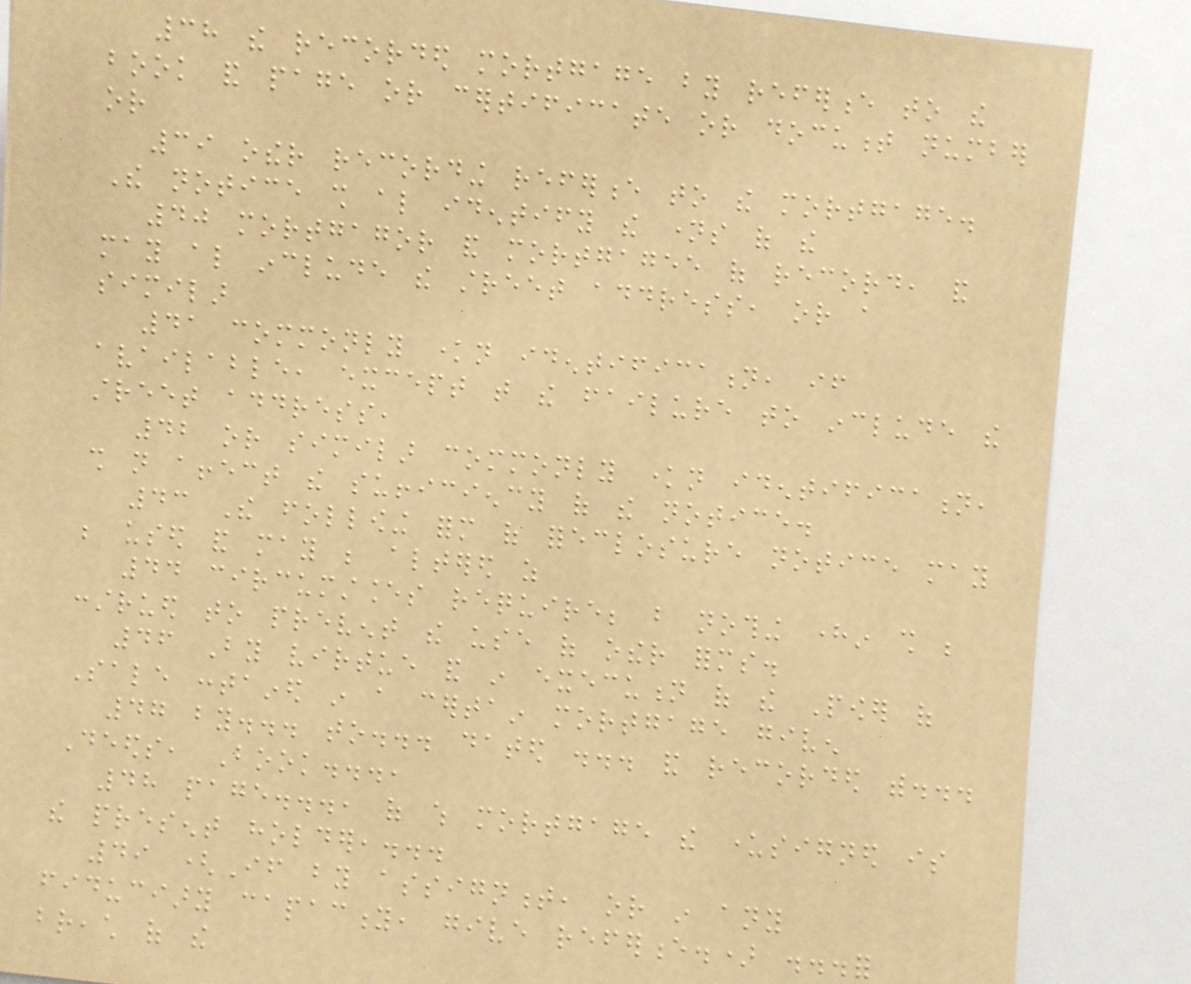38 the recorded mortgage by reference to the
book and page or certificate or document number
or
39 other recording reference to the mortgage.
The notice shall also identify the names of the
40 mortgagor and mortgagee of record, and
may also include the street address, or a
similar
41 commonly known identification, if
available, except that the failure to include the
street address,
42 or similar commonly known identification,
shall not affect the sufficiency of the notice.
43 The following form of foreclosure notice may
be used and may be altered as
44 circumstances require; but nothing herein shall be
construed to prevent the use of other forms.
46 By virtue and in execution of the Power of
Sale contained in a certain mortgage given
47 by... to... dated ... and recorded with...
Deeds, Book...,
48 page..., of which mortgage the undersigned is
the present holder,...
49 (If by assignment, or in any
fiduciary capacity, give reference.) ...for
breach of the
